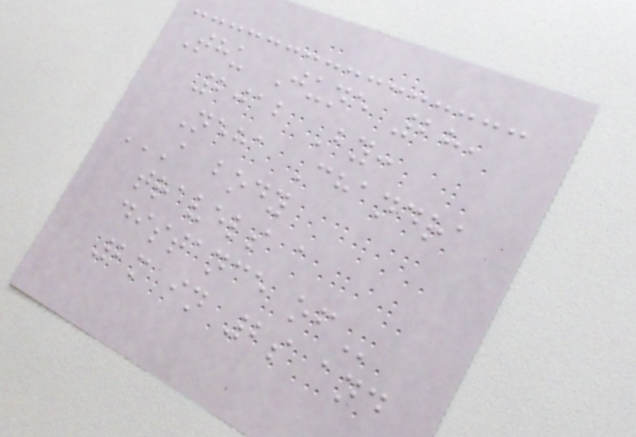Thu June 28,
2012 By:
Neha Chandra
A BODY
TRAVELS A
DISTANCE OF
2m in 2s and
